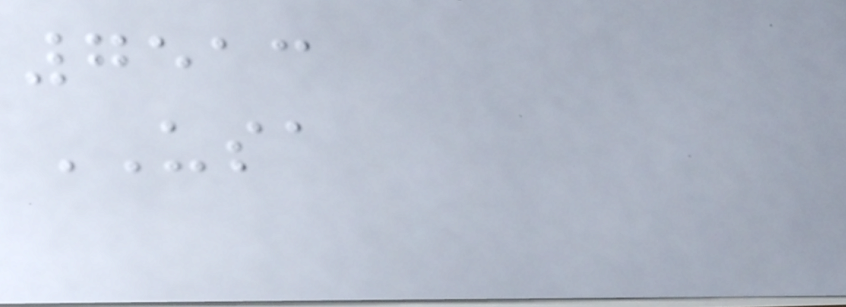7513
USA
